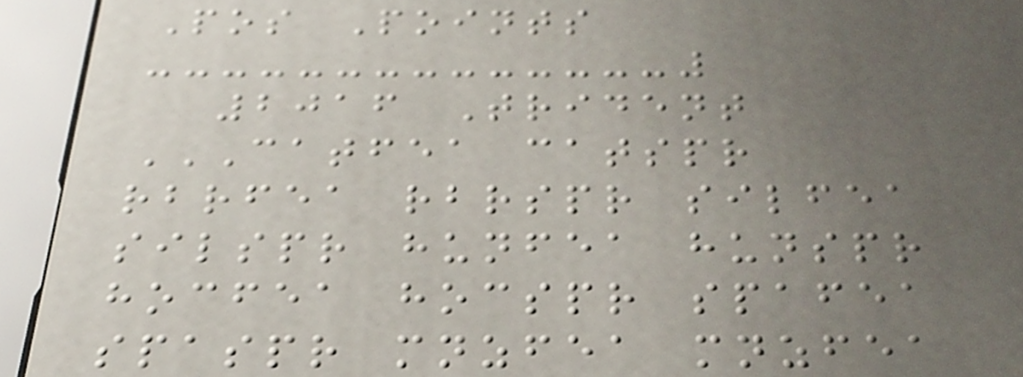Pos Points
2016 Trident
CATFEA CATSPR
RBRFEA RBRSPR SILFEA
SILSPR HUNFEA HUNSPR
HOCFEA HOCSPR SPAFEA
SPASPR MNZFEA MNZFEA
